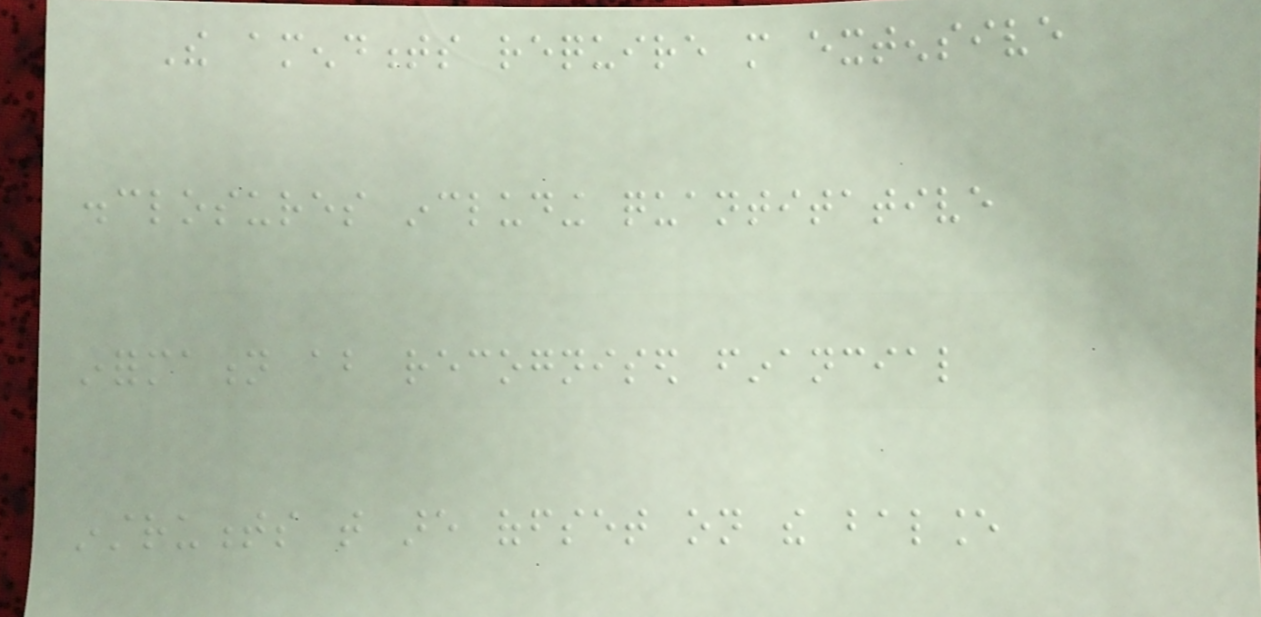The amendments require more extensive
disclosures including quantitative
information about recognised financial
instruments that are offset on the balance
